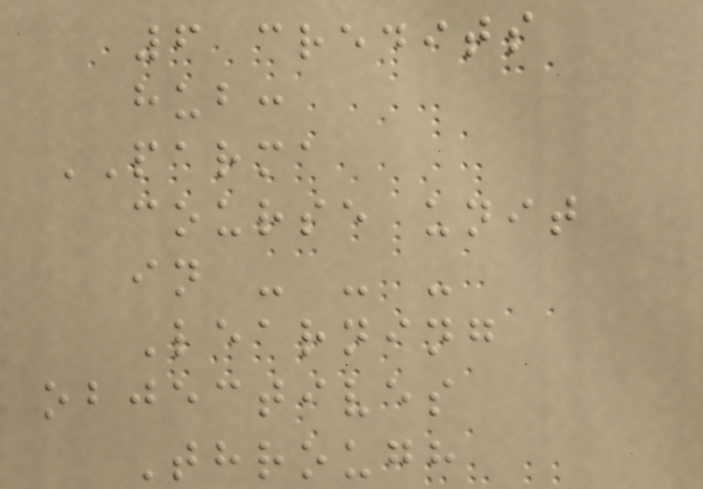6 credits
hub:
PARMA
course unit
in - - -
Learning
objectives
Through
